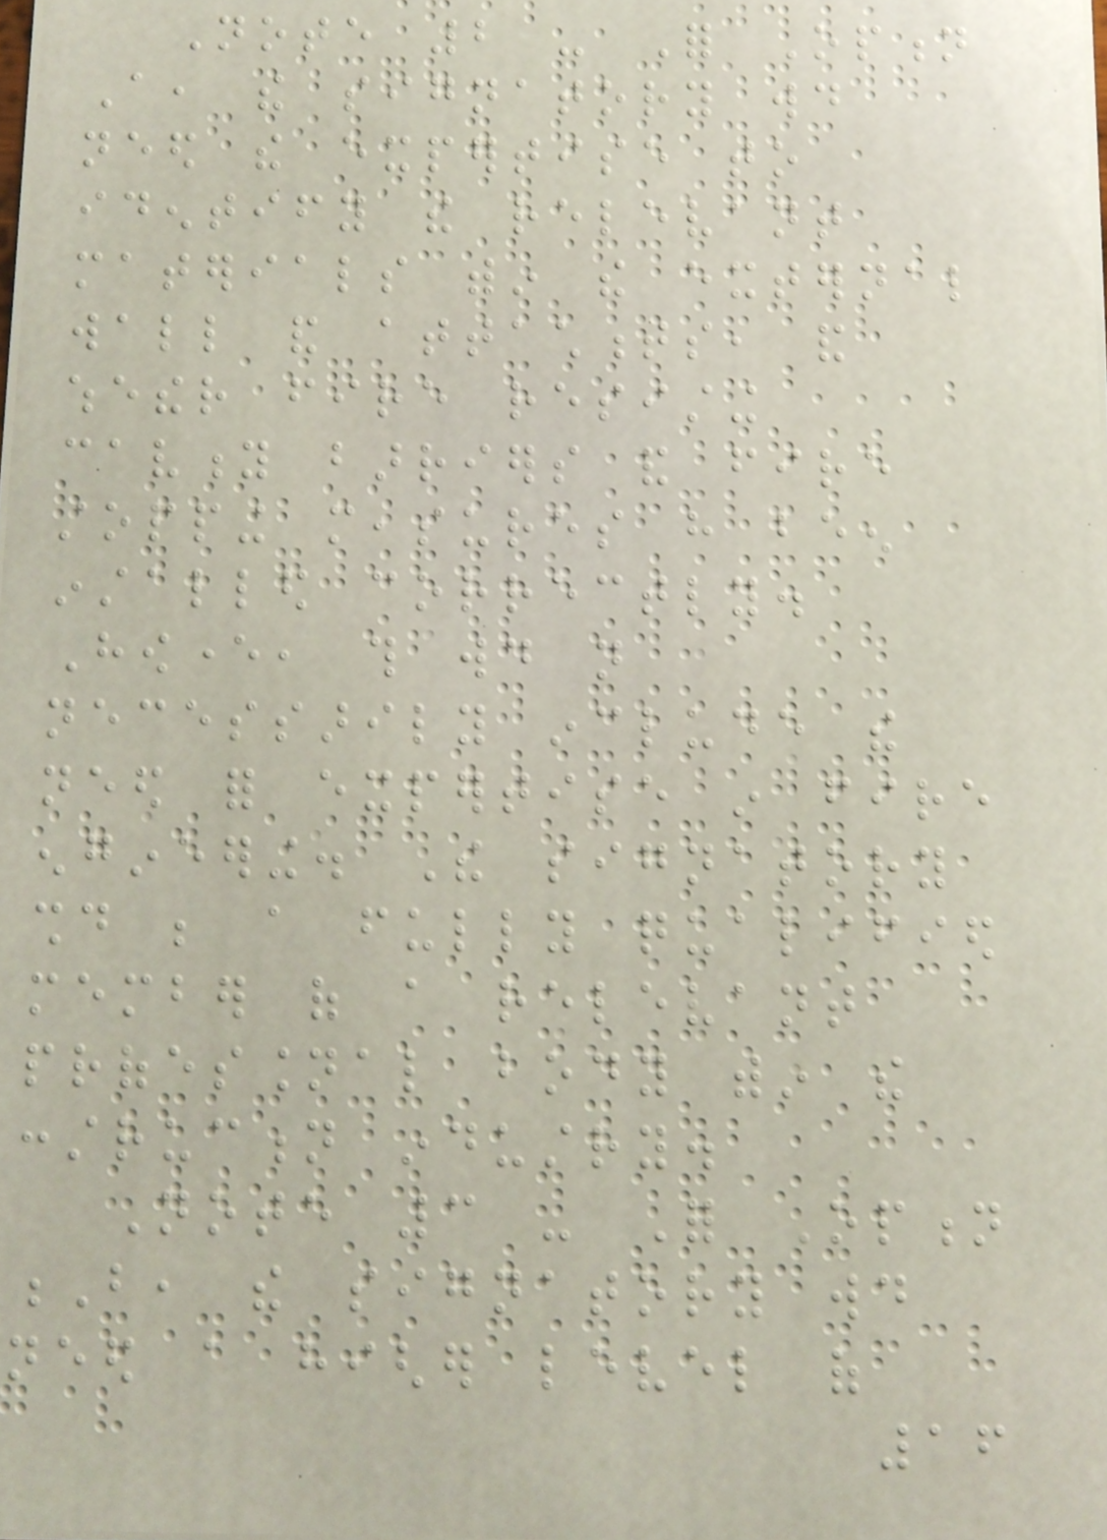Note 2 - For Option
A, the signatory would
need the expertise to
identify the relevant
materials within the external
wall and attachments, and
whether fire resisting
cavity barriers and fire
stopping measures have been
installed correctly.
However, this would not
necessarily include the
need for expertise in fire
engineering. The signatory
should be a fully qualified
member of a relevant
professional body within the
construction industry.
Note 3 - For Option
B, the signatory would
need a higher level of
16
